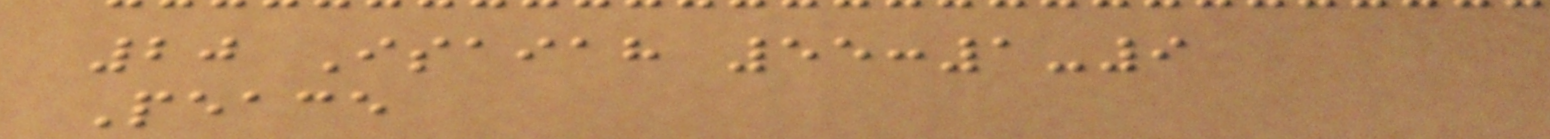20 Isaiah 55:1-9
Peace
